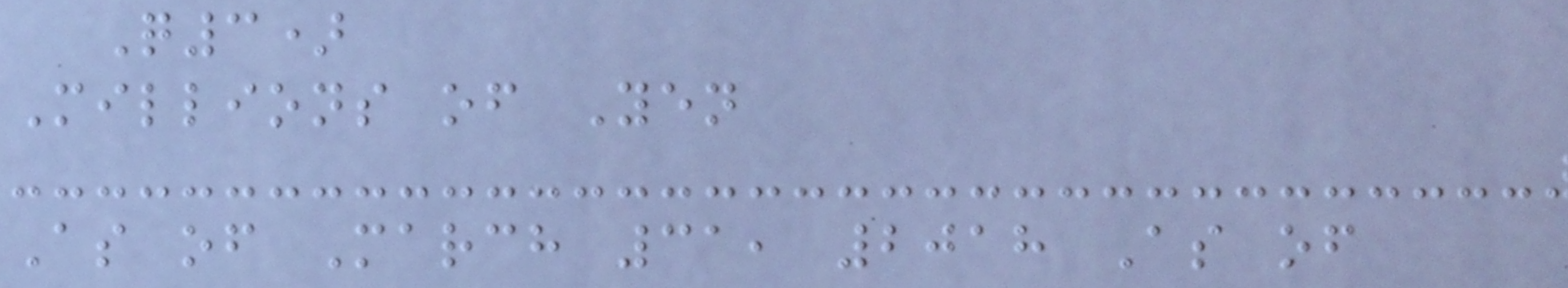Q3)
Millions of Yen
As of March 31, 2018 As of
